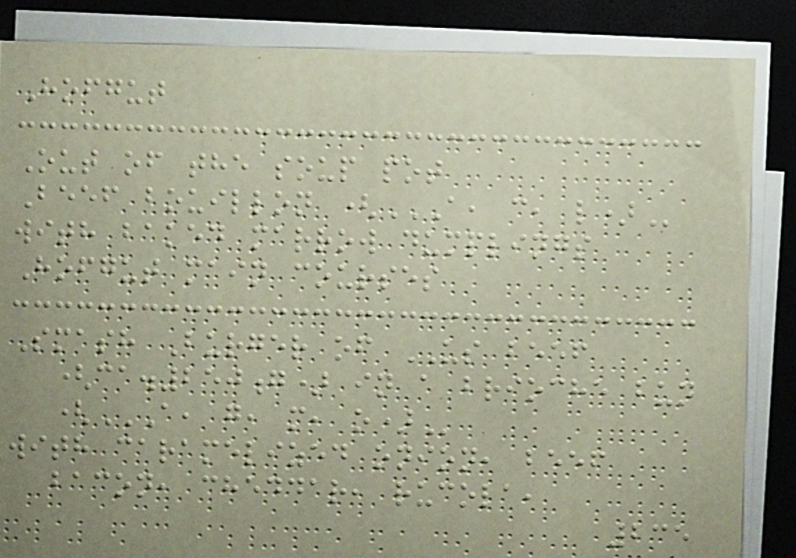Hofgut
Out of the soup pot
Beef bouillon (A, C, L)
with baked marrow dumplings
Hofgut main courses
Smash Burger of US beef
(ca.250g) in a brioche bun
(A, G, M, O)
with caramelized onion, beef
bacon, cheddar, rucola,
235
